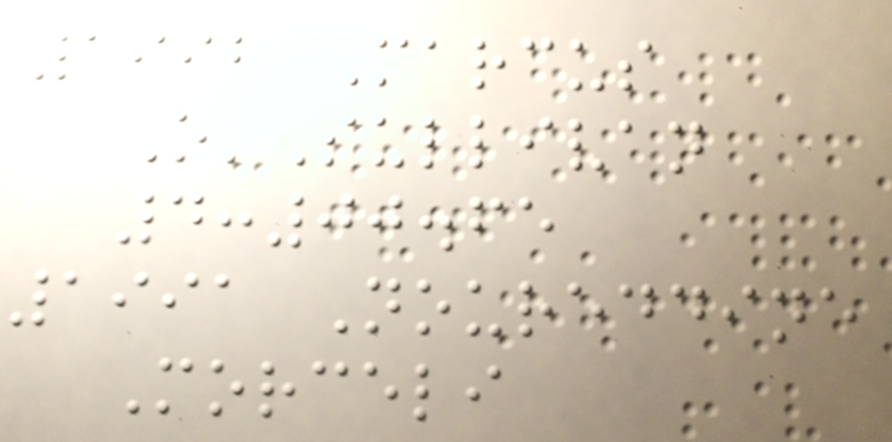1992 Marcus
O'Sullivan
4:00.65
1991 Noureddine
Morceli
